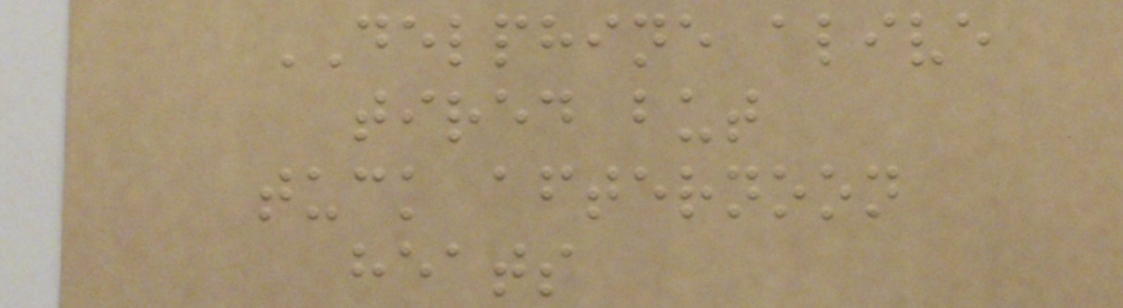DELPHINE alive
tired but
tuck afternoon
heats
